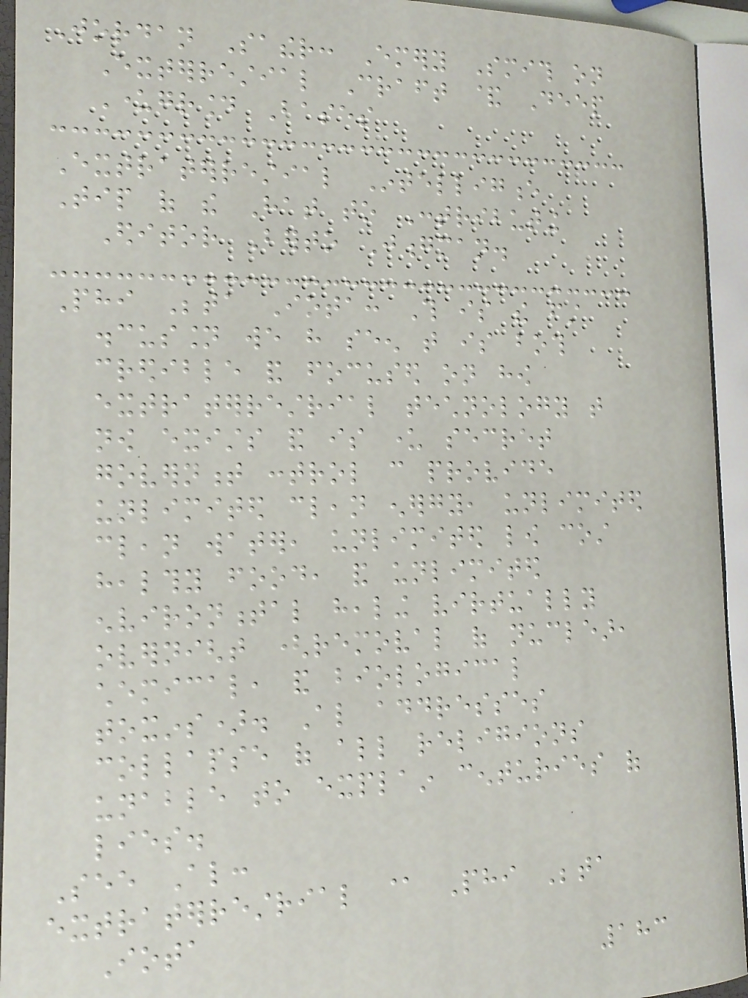Jordan Sather: Emery Smith on
Exterrestial Craft & Deep
Underground Bases
Extraterrestial Intelligence
Tip of the Hat to Contributing
Editor Berto Jongman.
Phi Beta Iota: This is the first
discussion we have seen that is both
credible and focused on how
extraterrestrial technology that
now exists and is under secret
government control can provide
unlimited clean energy, unlimited
clean water, unlimited low cost
healthy food, and unlimited
environmental healing virtually
overnight (removal of nuclear,
chemical, and biological
toxins). Also addresses
collapse of all religions
unable to explain centuries of
lies.
See Also:
extraterrestrial @ Phi Beta
Iota
183
